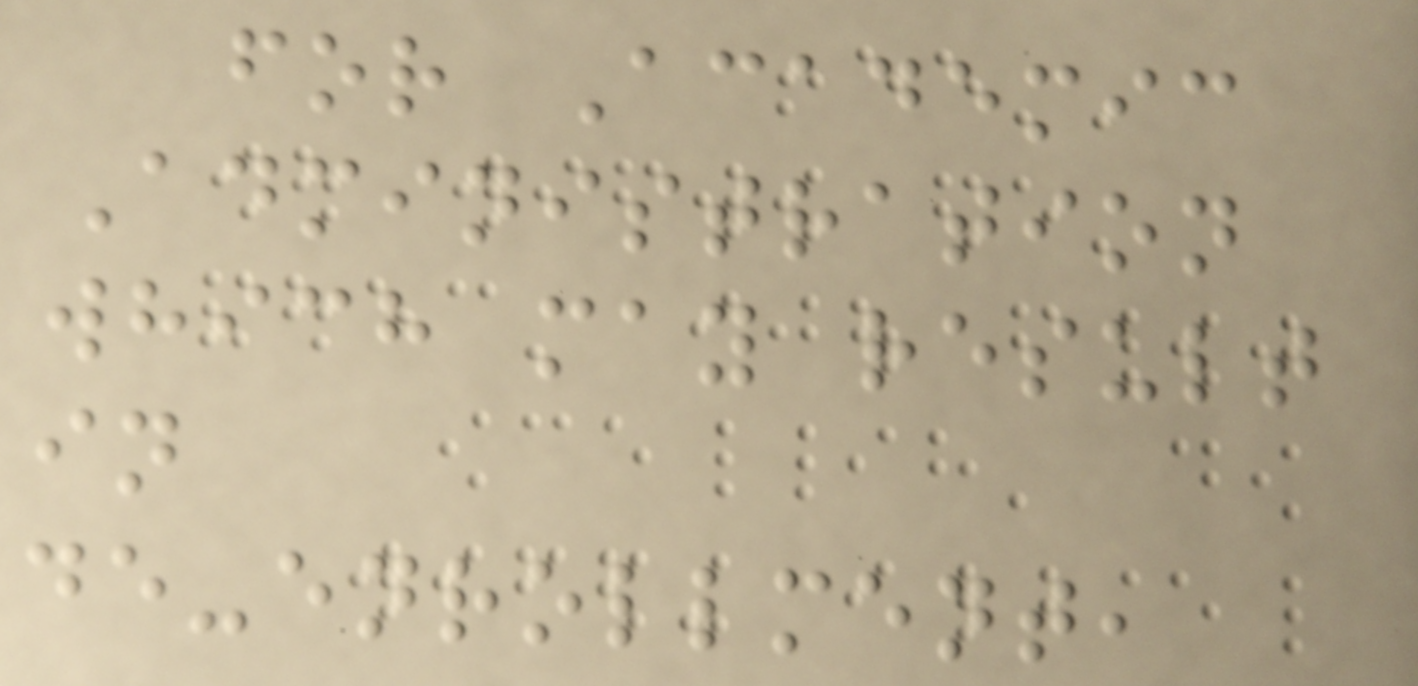for Academic
Administration
which may result
in
de-enrollment,
